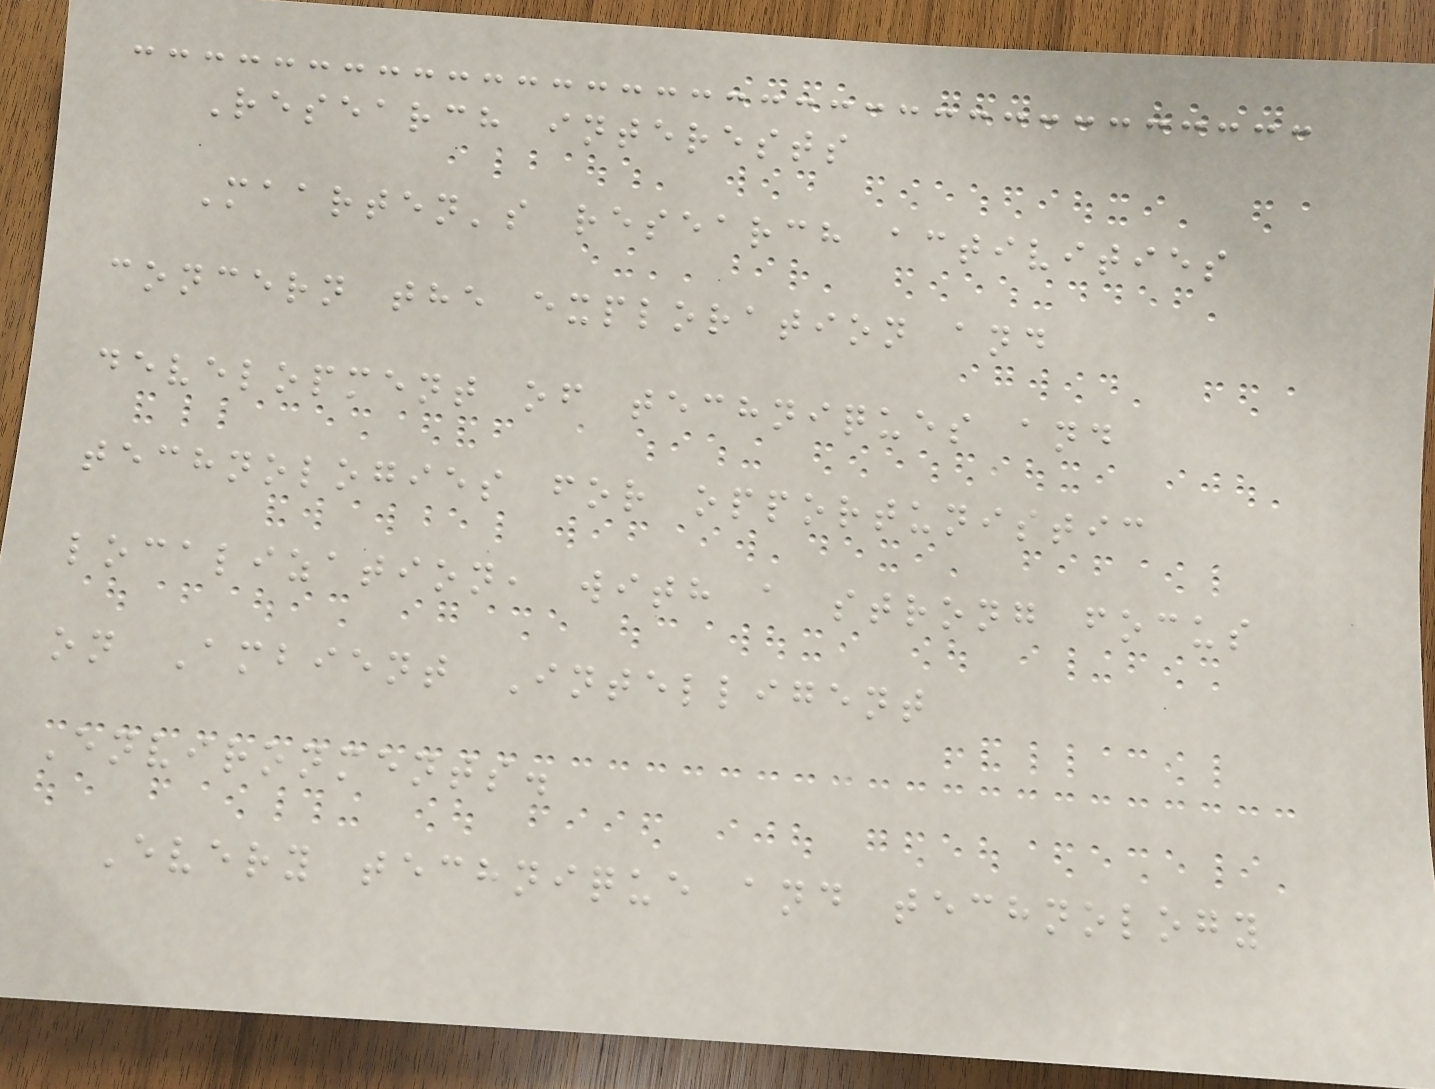Research interests
Maarten's research activities
concern the exploration and
development of techniques and
technologies for opportunistic
localization, with a strong focus
on Ambient Intelligent
Environments.
Every technique and technology
